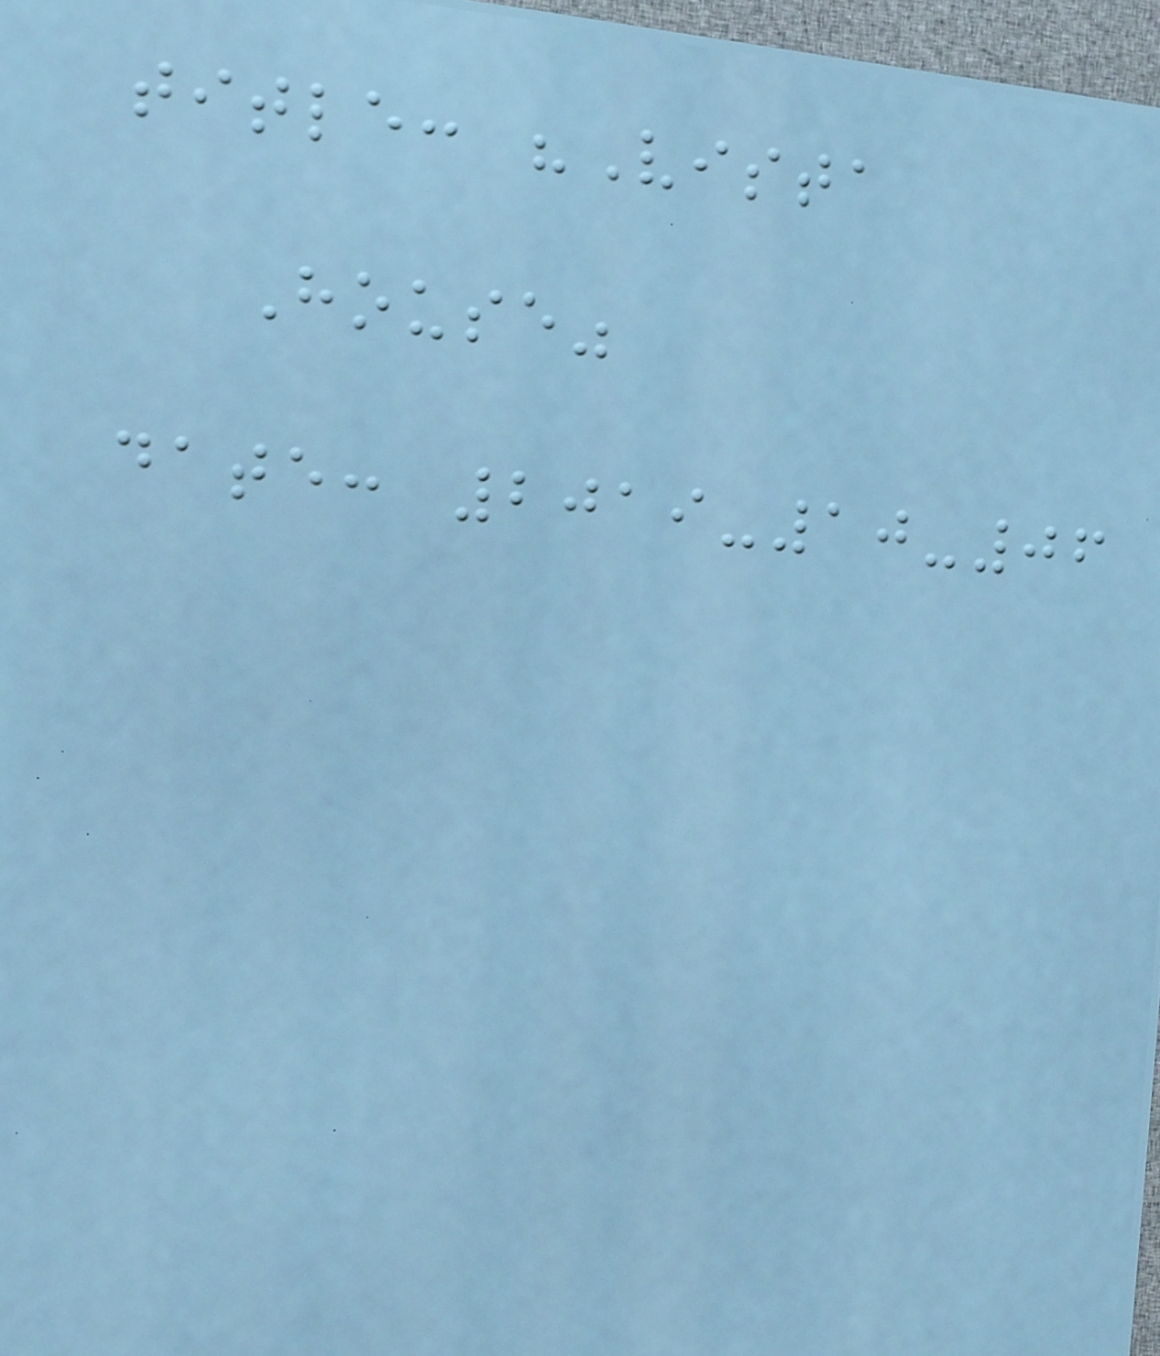title: "Vista
House"
date: 2019-10-06
